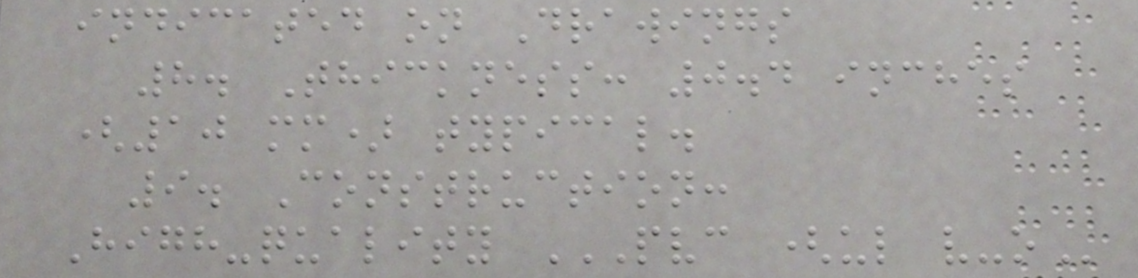indicated on Drawings
8. Thickness: 0.4 inches
(10 mm) typical.
9. Construction:
High-quality PVC (UL V-O
